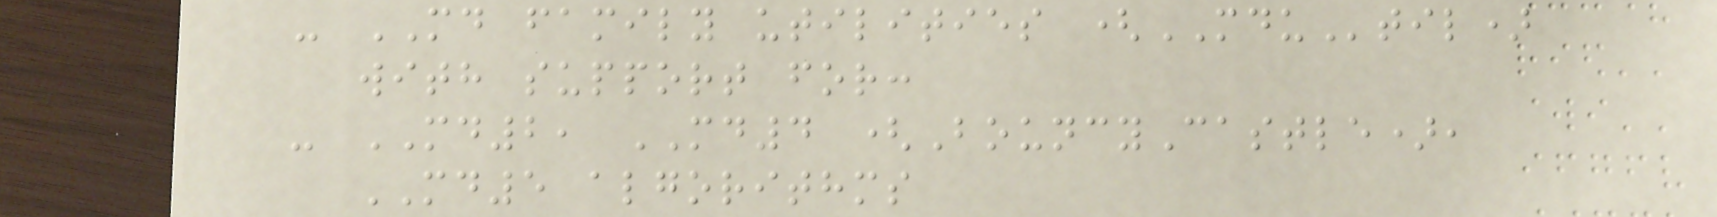- MD family utilities (MDUtil)
with support for:
- MD2, MD4 (BouncyCastle),
MD5 algorithms
